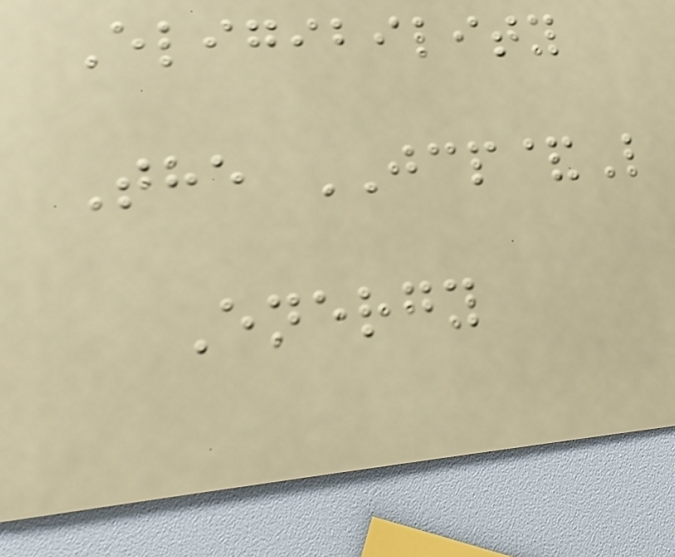Eligibility
The JCP&L
Energy
